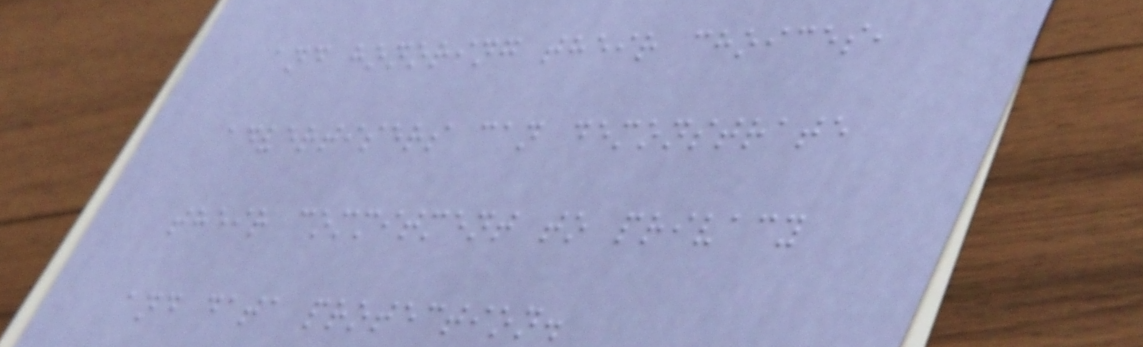and honoring their choices,
advertisers can demonstrate
their commitment to privacy
and data protection.
